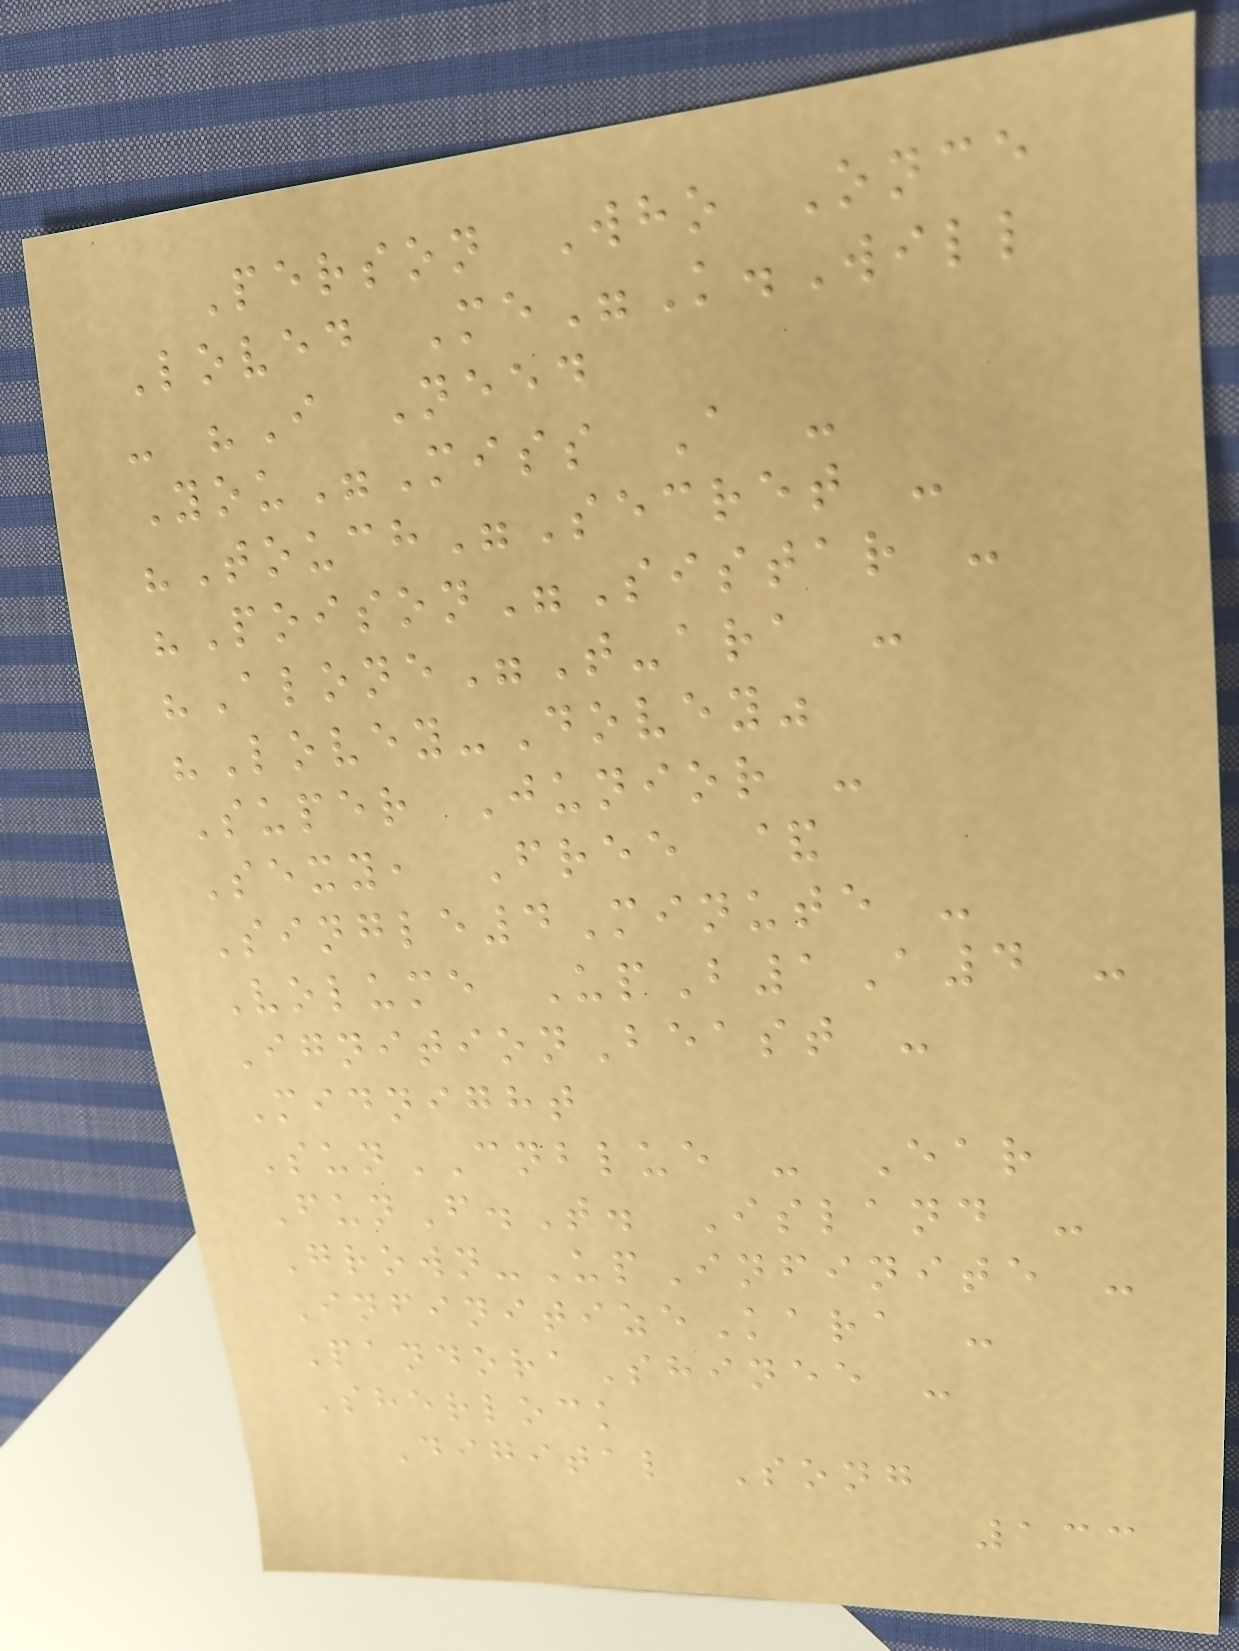Person Who Once
Loved Me"K.Will
- "I Need
You"Miss A -
"Touch"Secret -
"Poison"Sistar -
"Alone"T-ara -
"Lovey-Dovey"
Super Junior -
Sexy, Free &
Single4Minute -
Volume UpB1A4 -
IgnitionBeast -
Midnight
SunCNBLUE - Ear
FunF.T. Island -
Grown-UpInfinite -
InfinitizeKara -
PandoraShinee -
Sherlock
Digital Song
133
